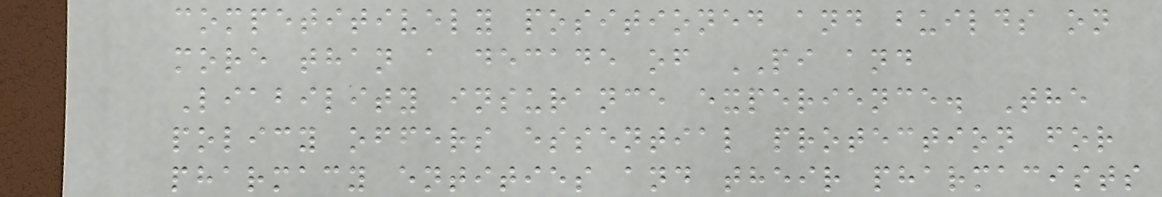competitively positioned and builds on
more than a decade of PI and
Liability insurance experience. The
policy offers essential protection for
pharmacy entities and their pharmacists
